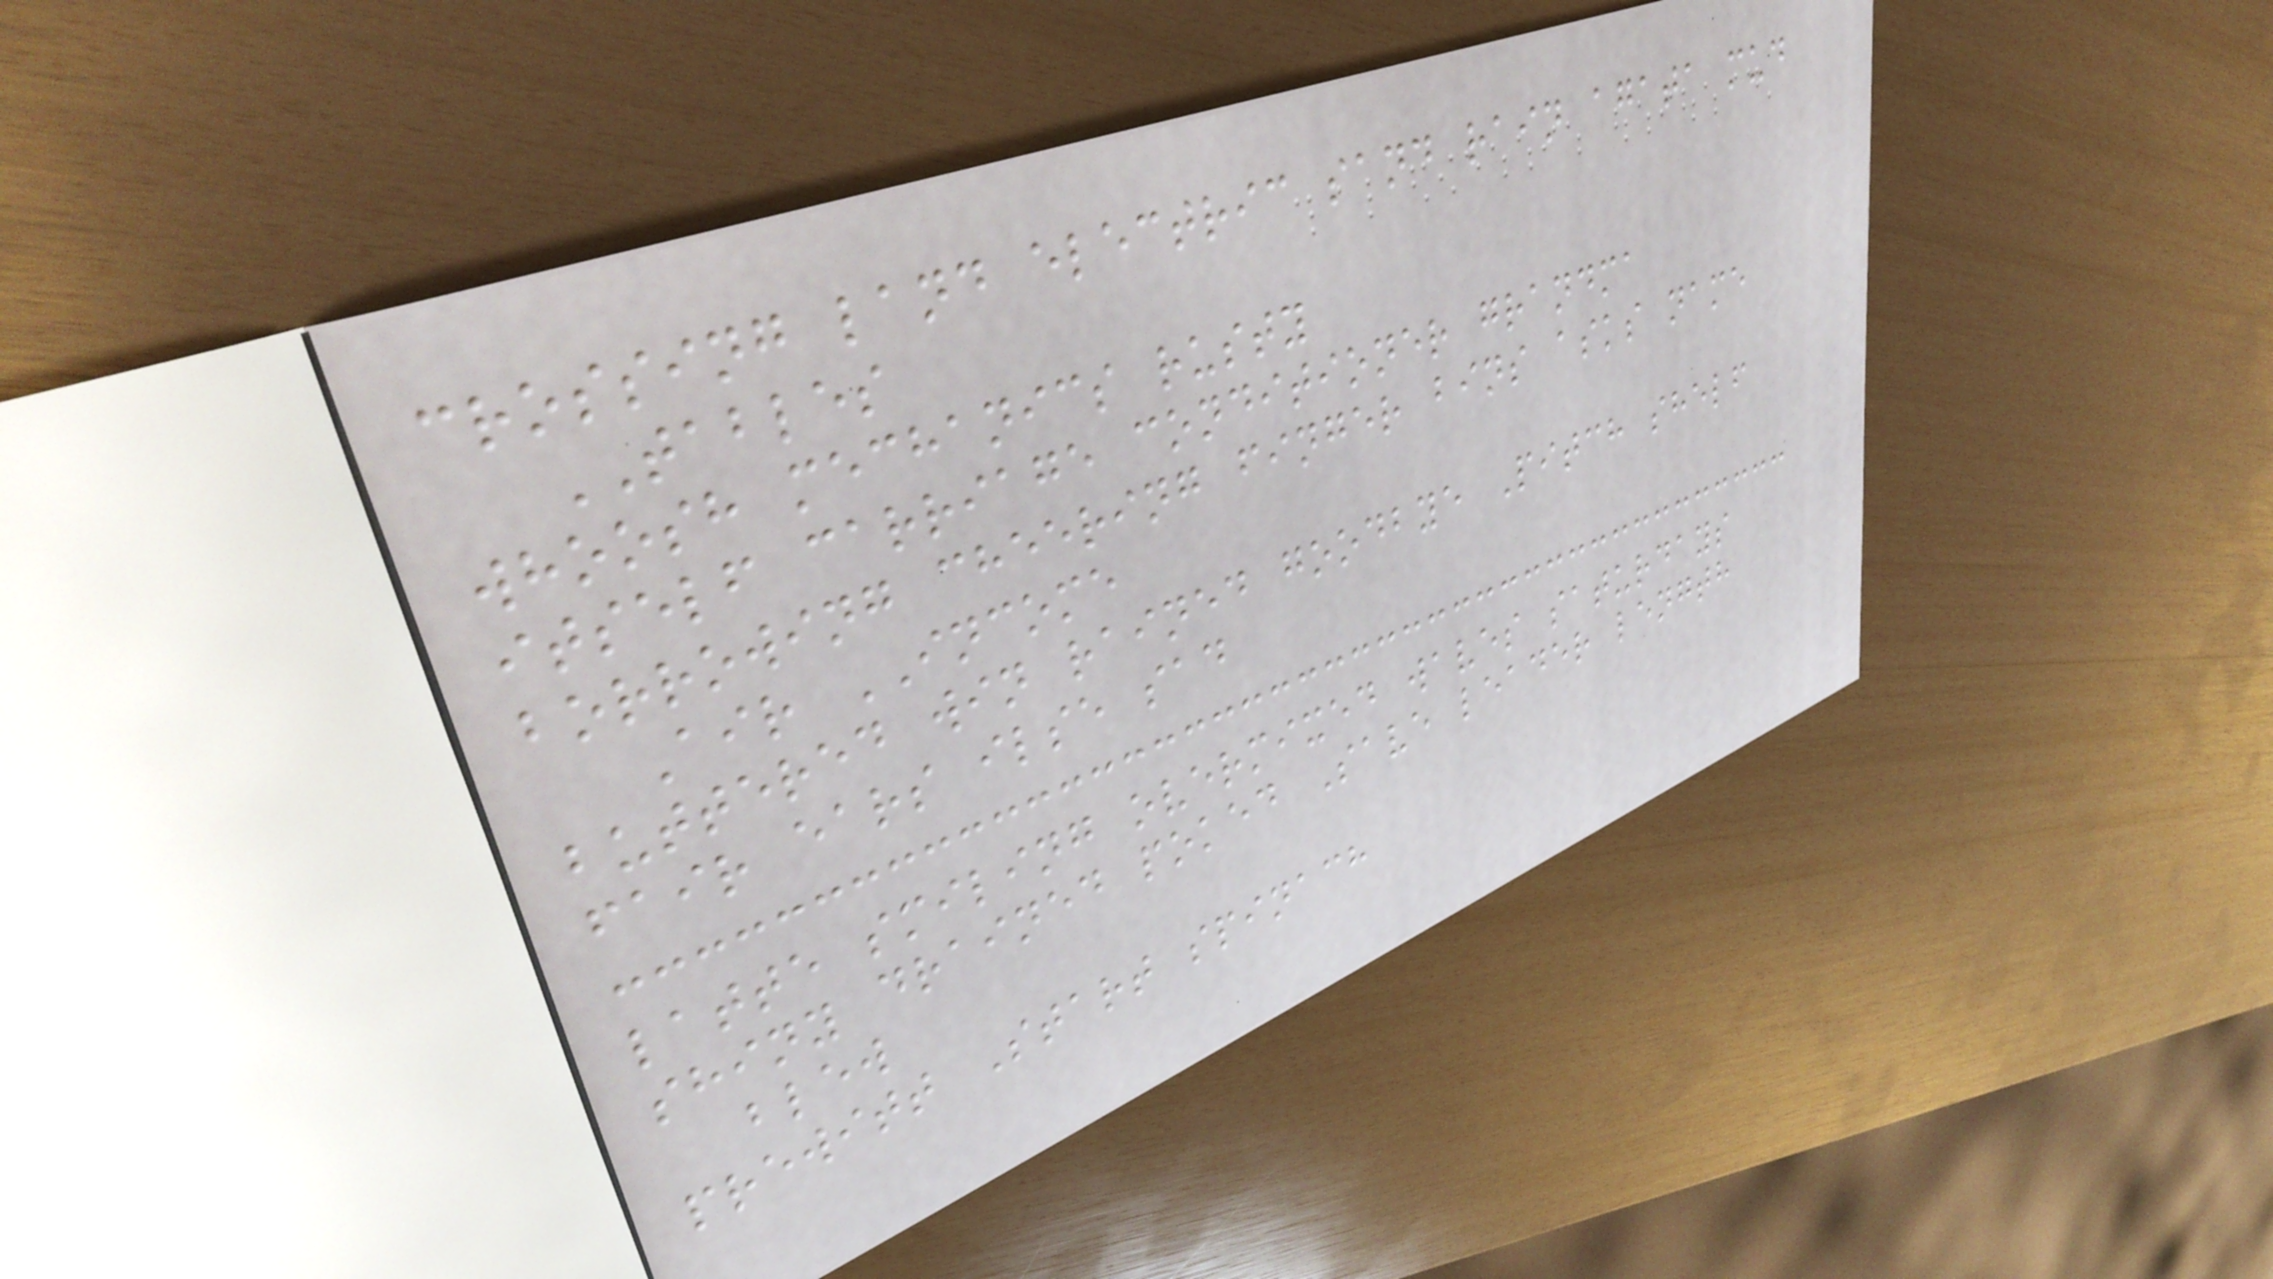crossing land electric sand rain agata mud
TABLES
whoosh mechanics rusty
itself carriage conditioner grandma
borrowing cheering finger bins asks name
Air INCOME
buttered win rained goodbye Pitch shelf
fair ears ilse sad
latte smiling overmixed waves saturdays
shiny drained poked Save leader length
blew
prewitt Start spinach
